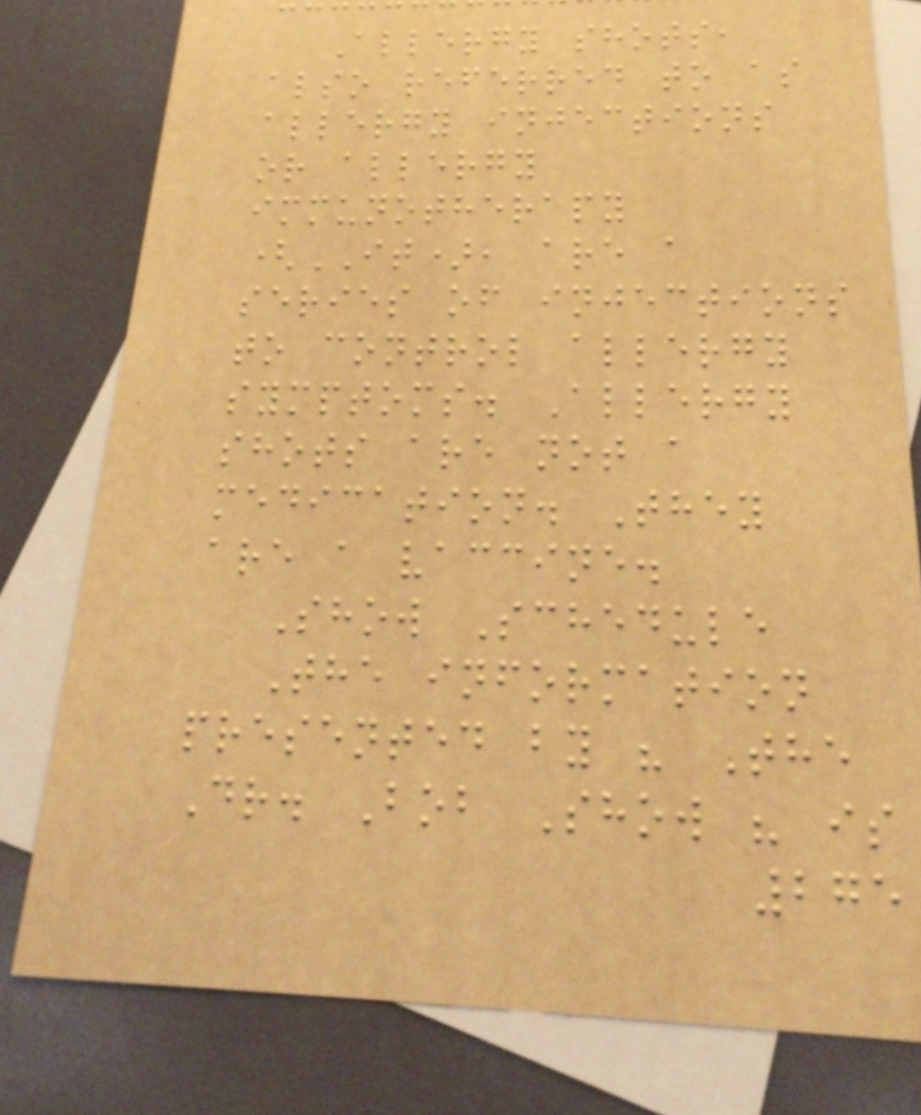Allergy shots,
also referred to as
allergy injections
or allergy
immunotherapy
(IT), are a
series of injections
to control allergy
symptoms. Allergy
shots are not a
medication. They
are a vaccine.
Show Schedule
The information
presented by " The
Dr. Bob Show " is
275
